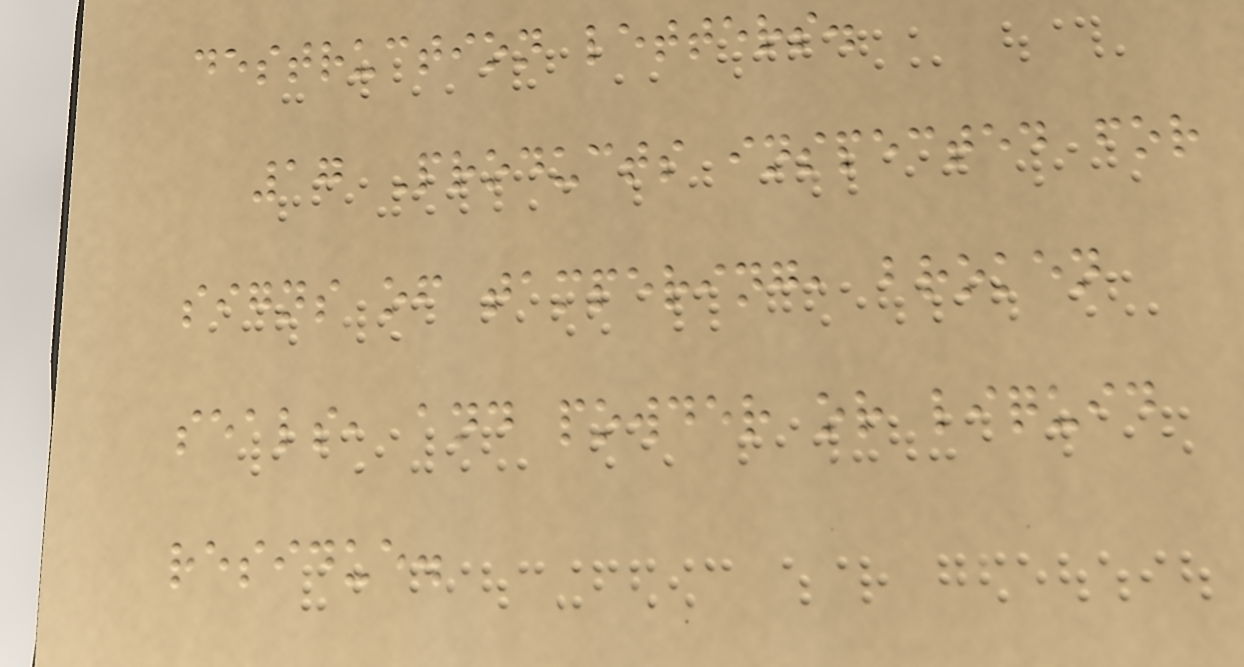destruction letters.
17 Products inspected for
signs of tampering, broken
seals, and powder or liquid
residue.
